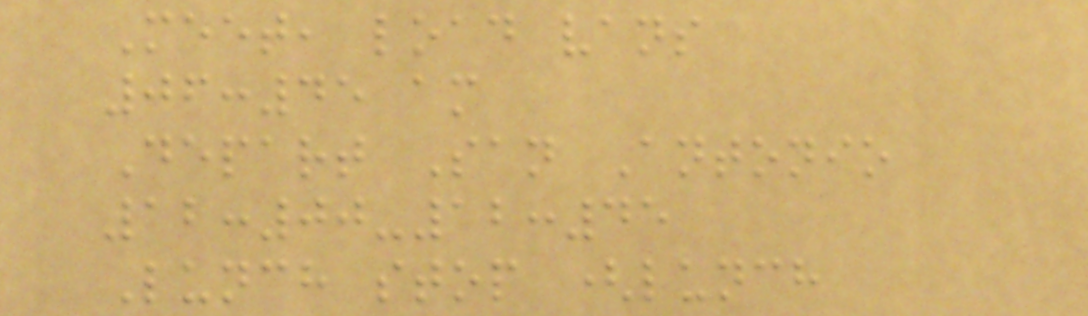Meet, load vans
06:45 am
Depart San Antonio
12:00-12:45
Lunch stop (lunch
